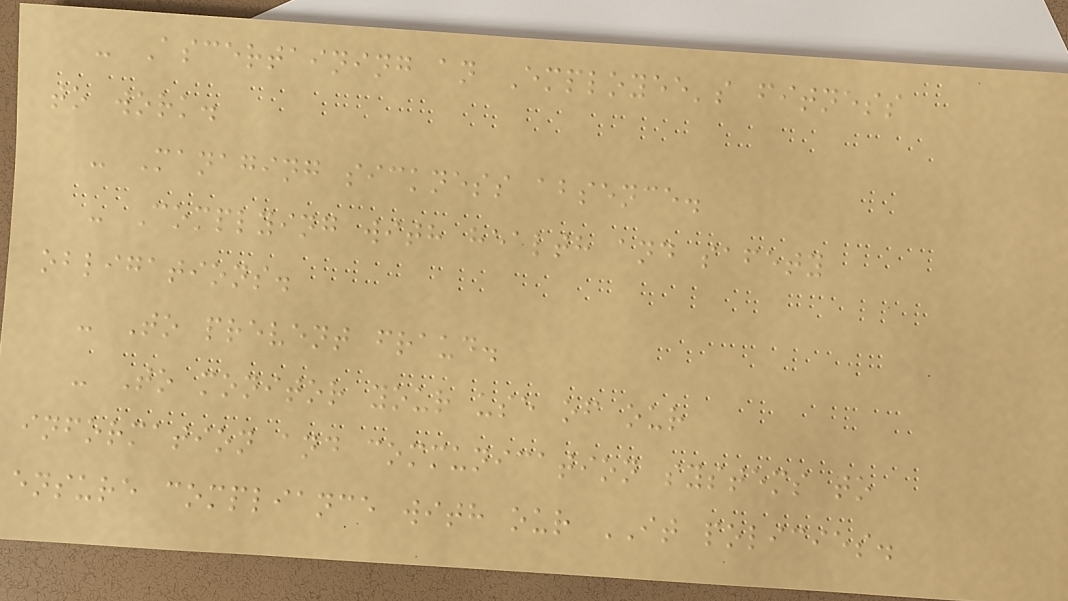- Ascertaining an Employee's fitness
to work.
- Managing sickness absence.
- Complying with health and safety
obligations.
- To prevent fraud.
- To monitor your use of our
information and communication systems to
ensure compliance with our IT policies.
